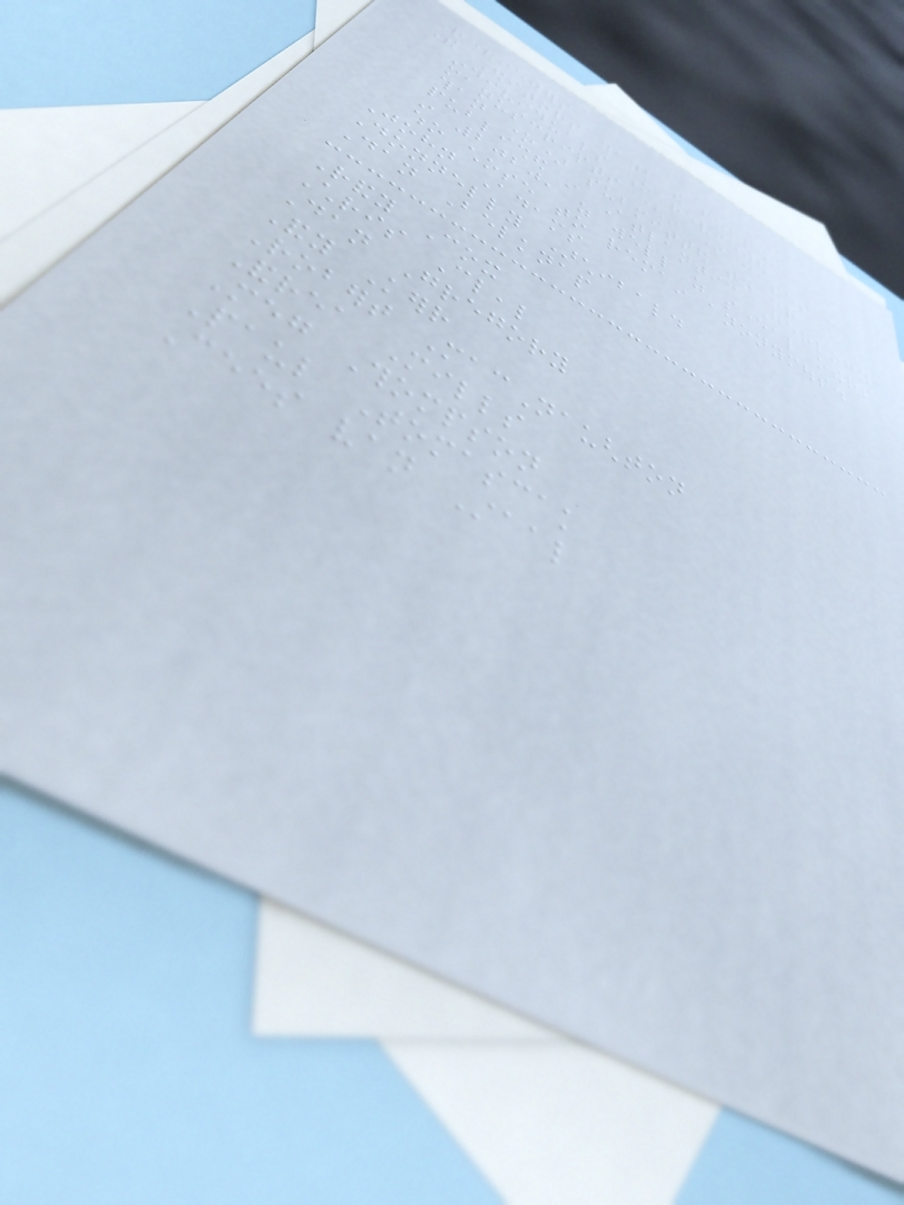Reviewers
The Editors thank the following
individuals who reviewed
manuscripts (in some cases more
than one) submitted to or
published in Atlantic Geology
in 2020, as well as several others
who chose to remain anonymous.
John Adams
Donnelly Archibald
Dan Belknap
Randy Cox
Chris Cleal
Dan Gregory
Andy Kerr
Robert MacNaughton
Andrea Mills
Meg Thompson
Paul Tomascak
Cees van Staal
